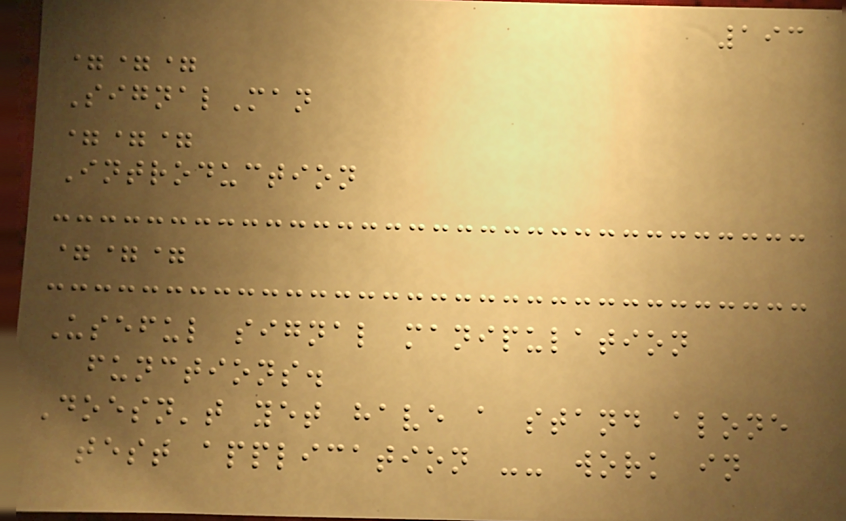193
===
SignalMan
===
Introduction
===
Useful signal manipulation
functions.
Doesn't yet have a stand alone
test application -- work in
